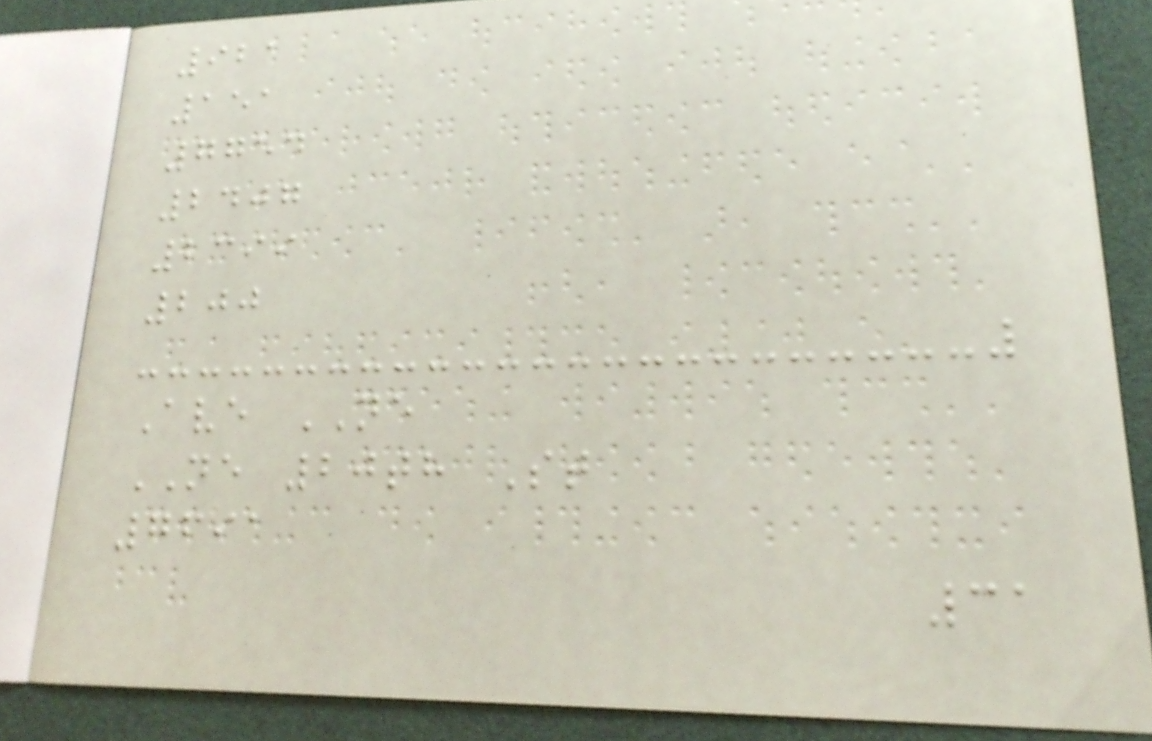921
151
7754
2407
2399
200
Ave NE
NE 20th St
7691
31
